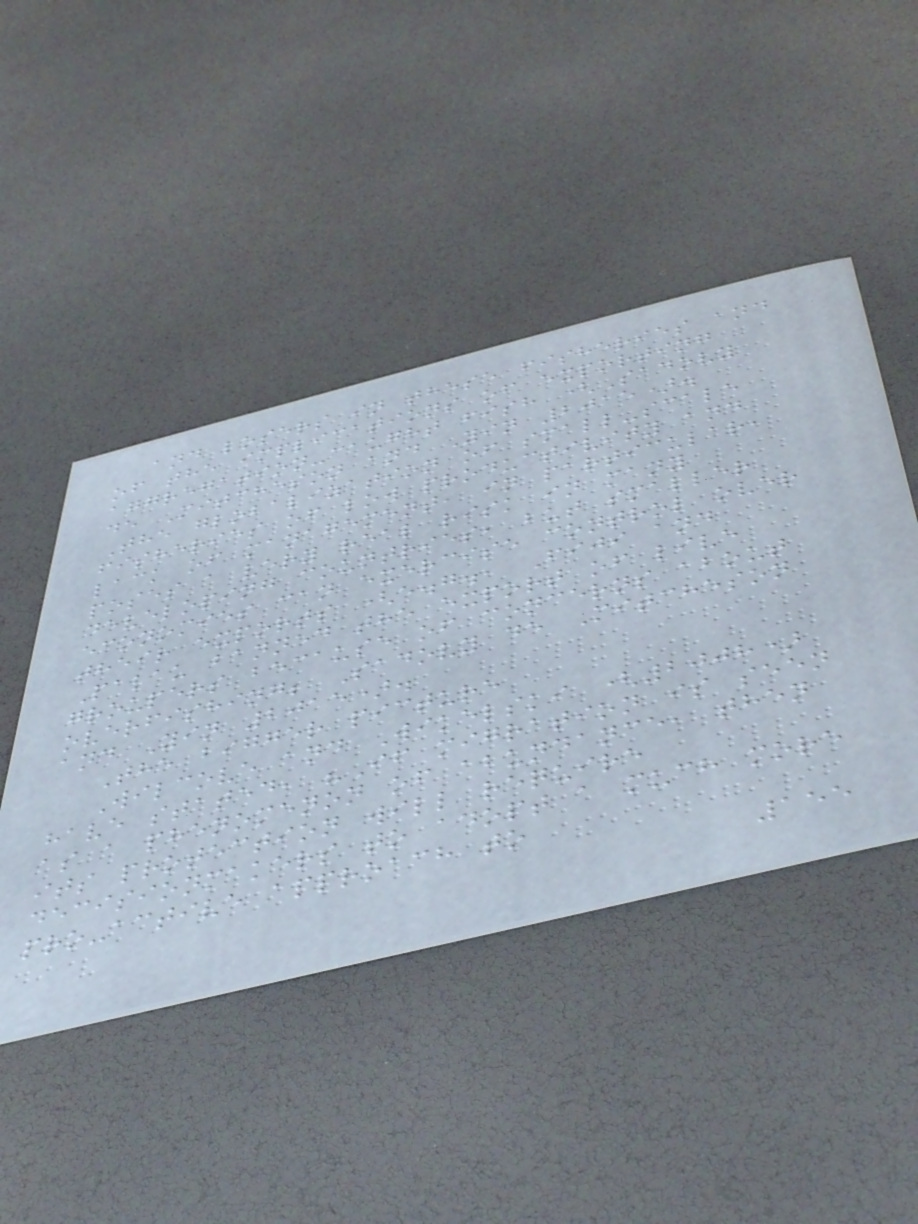and losers in these fisheries and
of the implications of exporting
aggregation-caught fish (Sadovy
de Mitcheson and Yin 2015).
The globalization of small-scale
fisheries of low productivity and
lack of management, in particular,
poses a very real risk in many
developing countries, but smaller
economies can exercise control over
their exports (e.g., Fiji and
Palau banned the export of live
groupers because of concerns about
overfishing; Sadovy de Mitcheson
and Yin 2015).
The bigger picture
Wilcove and Wikelski (2008)
have stated, "If migration is seen
as a phenomenon of abundance, then
its protection will require
decisionmakers to adopt a much more
pro-active approach to
155
